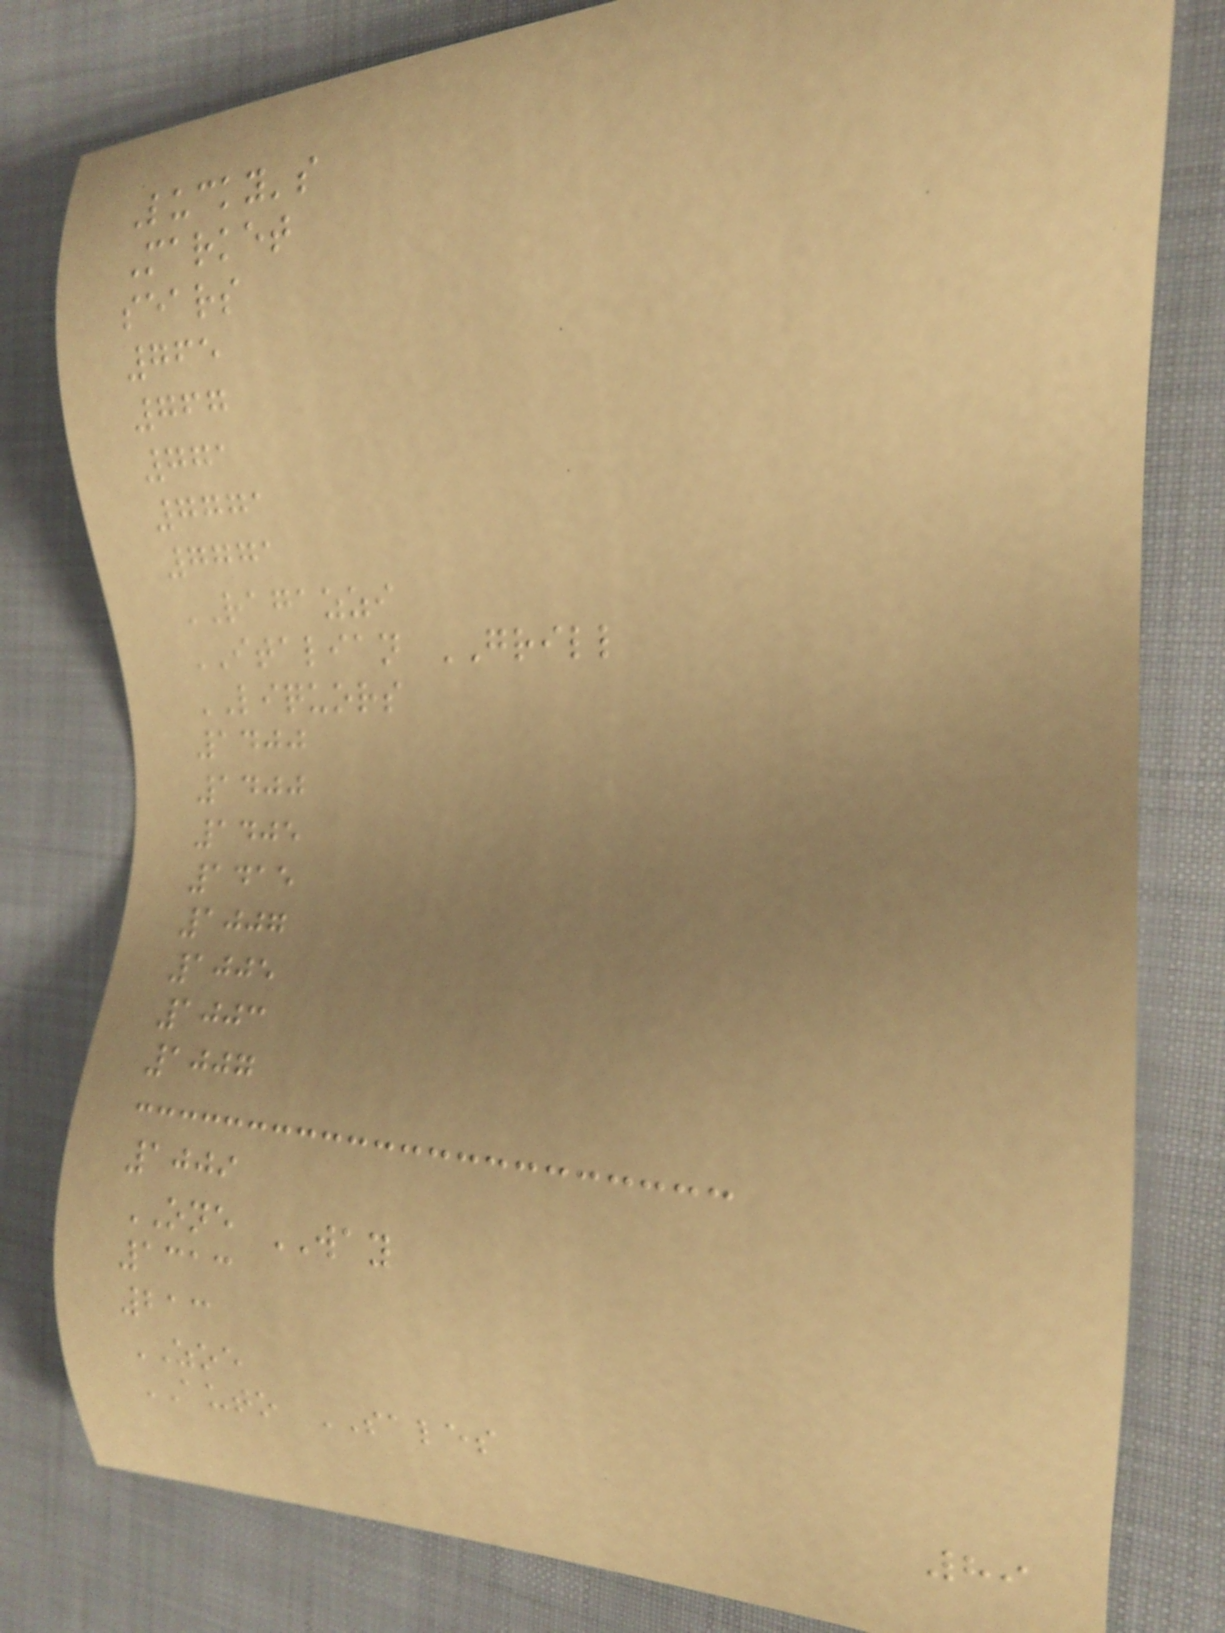Lucky's
Market
sears
765
767
771
7771
7771
RAGAZZI
ITALIAN GRILL
LIQUORS
1400
1400
1405
1415
1007
1005
1003
1007
1009
ONE WAY
1313
213
ZOE
AUTO SALES
89
